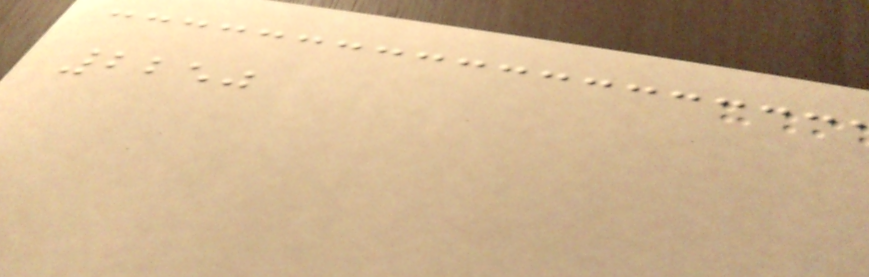2250
